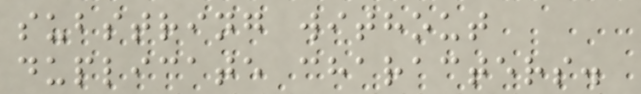substring without
duplicate characters.
